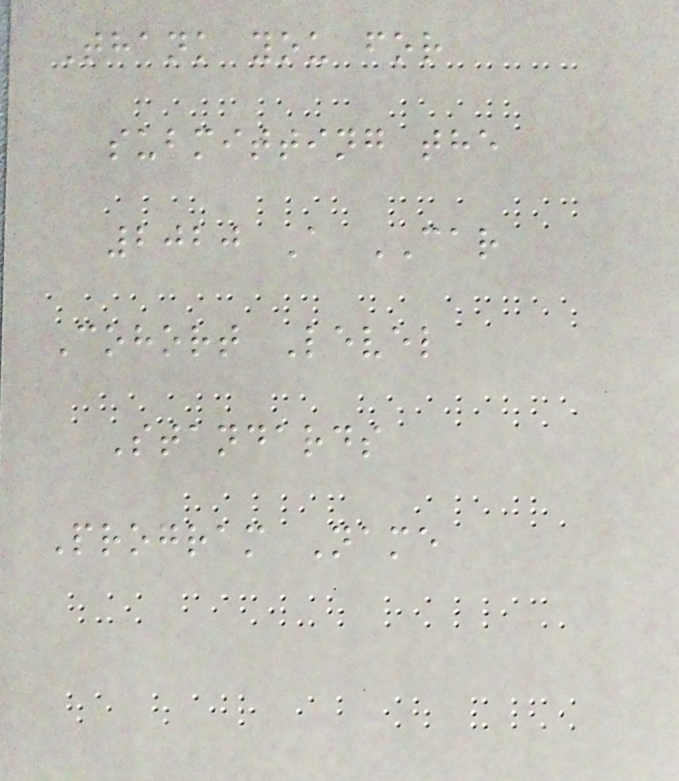Thank you for
submitting the
2020 A CAR
Cohort Level
Standards
Program Name
